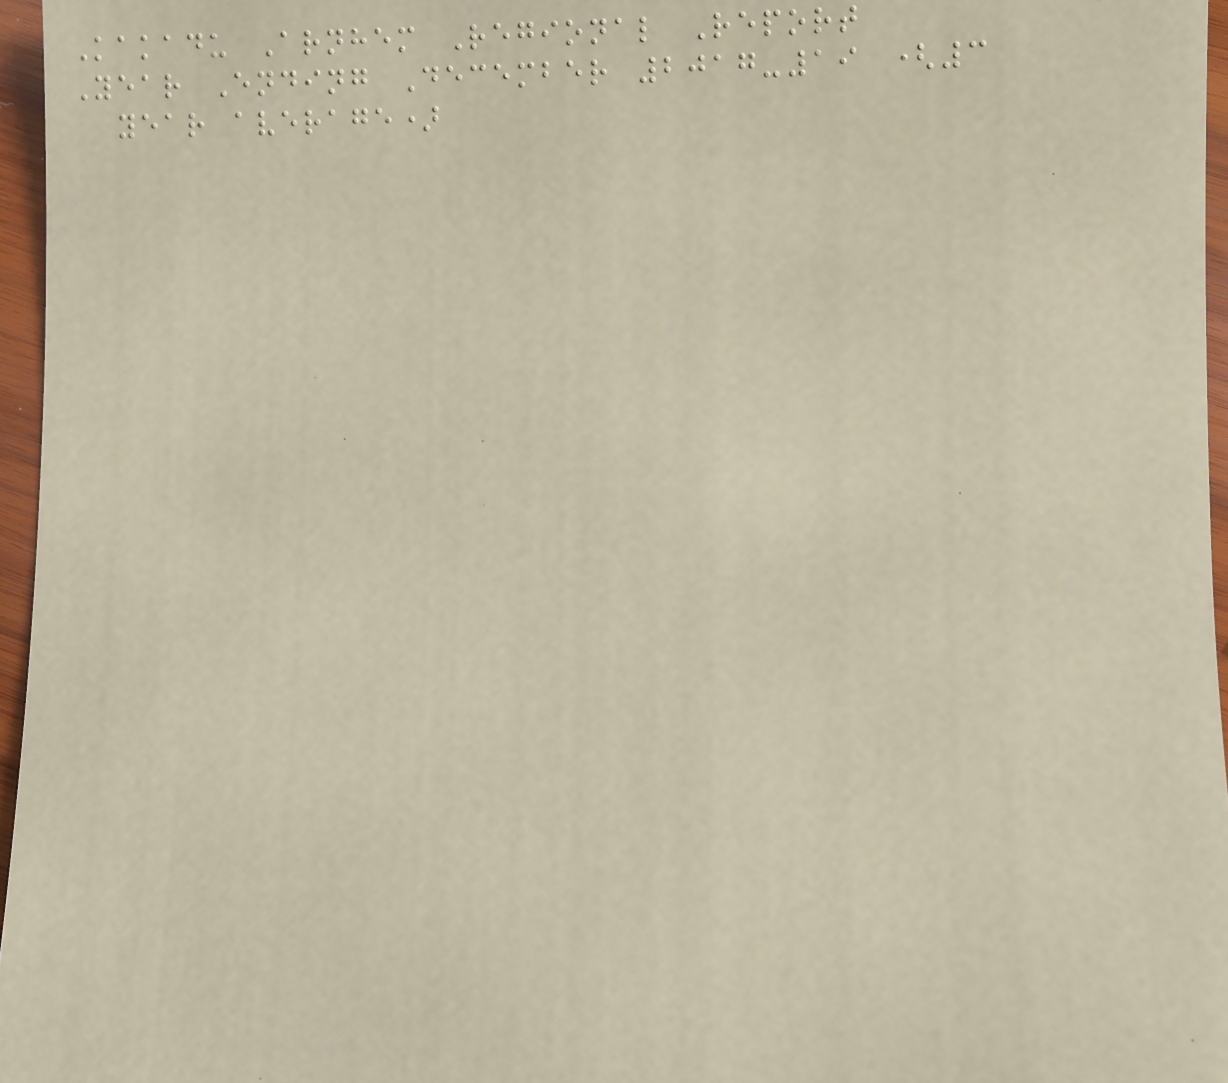Kakadu Arnhem Regional Report
Year Ending December 2017-19 (3
year average)
